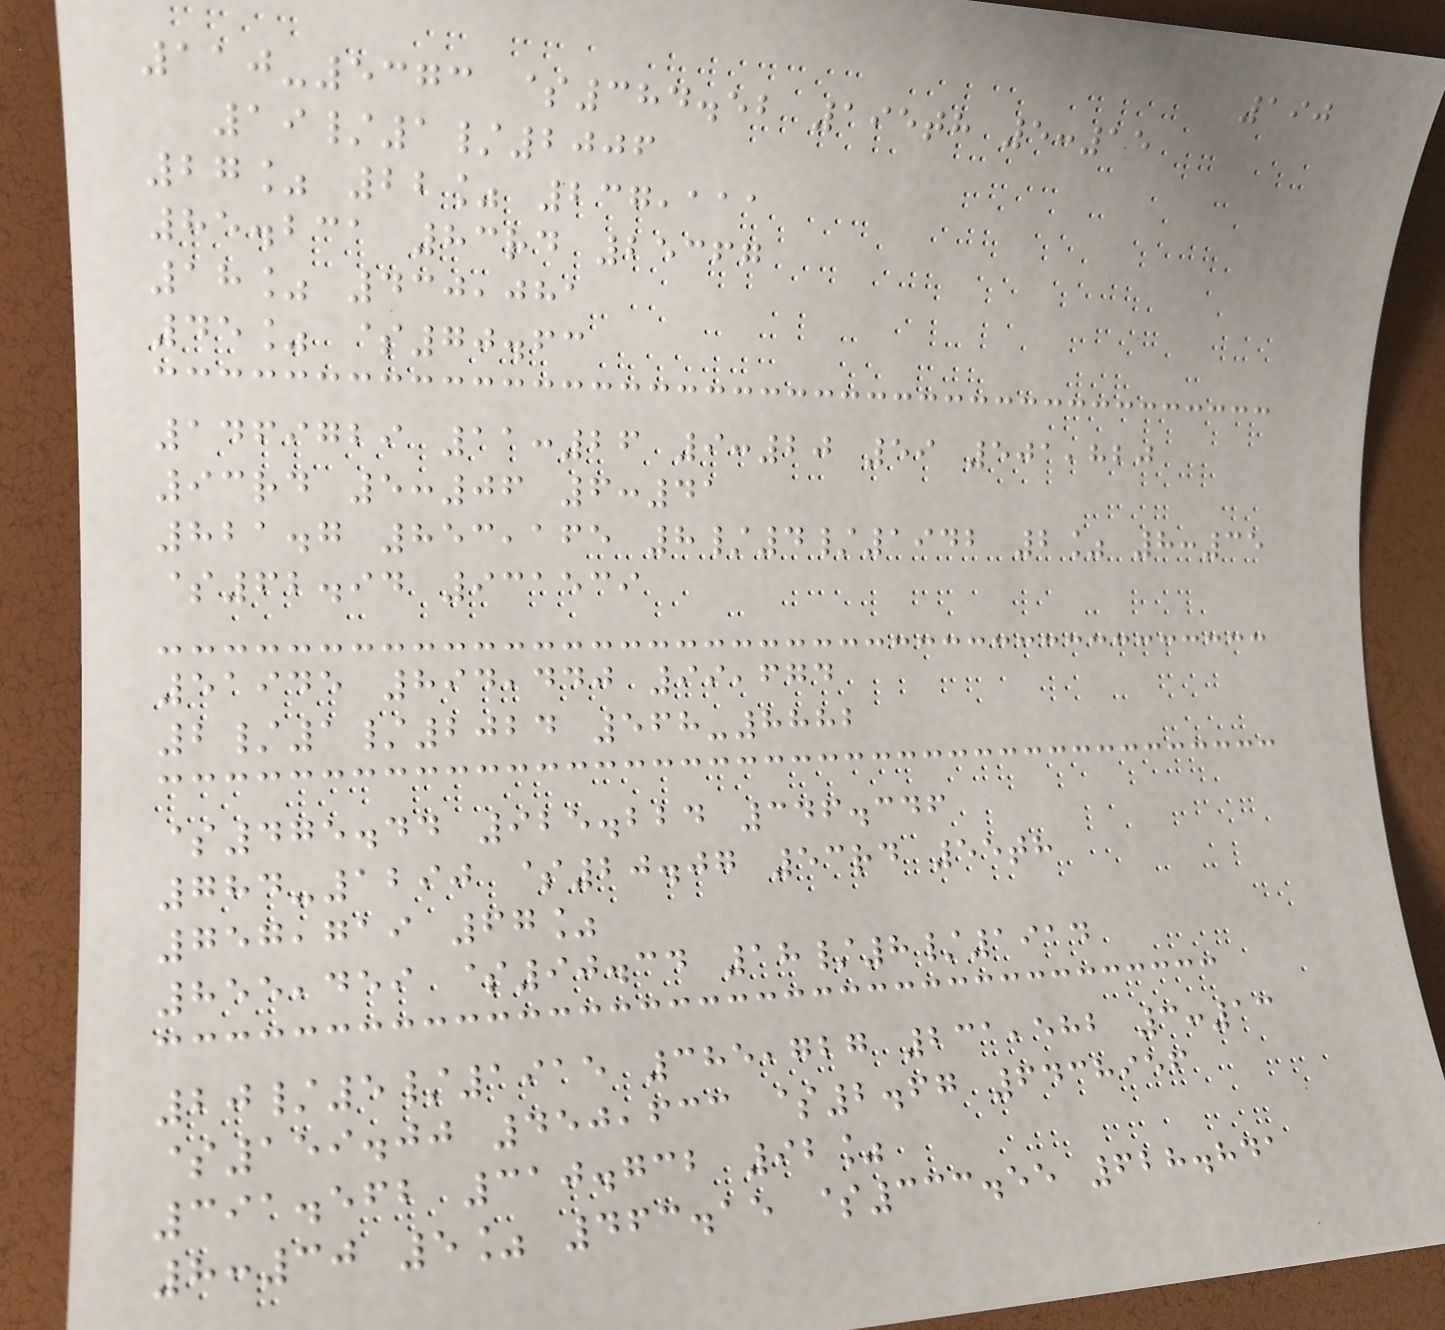190
110-5373 $384.52 195th 5:15
19/1/2006
27% 22% 237,111
85.231 83rd 25367
18% 430,081
45% $70.63
1469729 11:26 9:20 59 501,820
93rd 5:06 6:41
821.7 853,165 8/4/1942 2% 8:35
$62.94 931539
51945 894,440 99,674
2/1/2024 568-8882
$475.44 925.224 346.346
784-1290 $20.07 53rd 55th
757,719 67%
855,459 $90.34 18/8/1914
20/5/1915 385,727 231,582 3:13
$159.00 450,633 $2.67 6438956
391.562 310.732 92%
8:30 5% 463.15 $333.55 628.841
